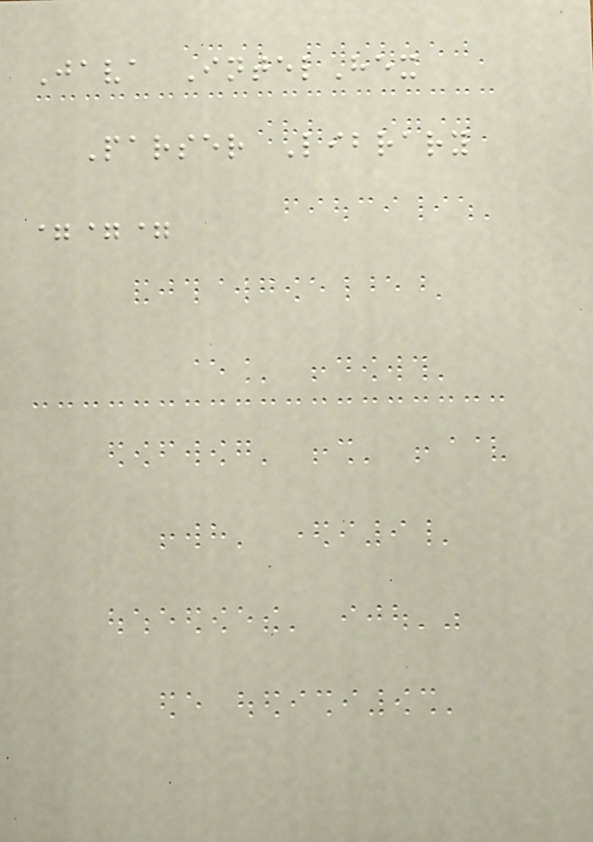Java IntelHex
Parser Library
===
